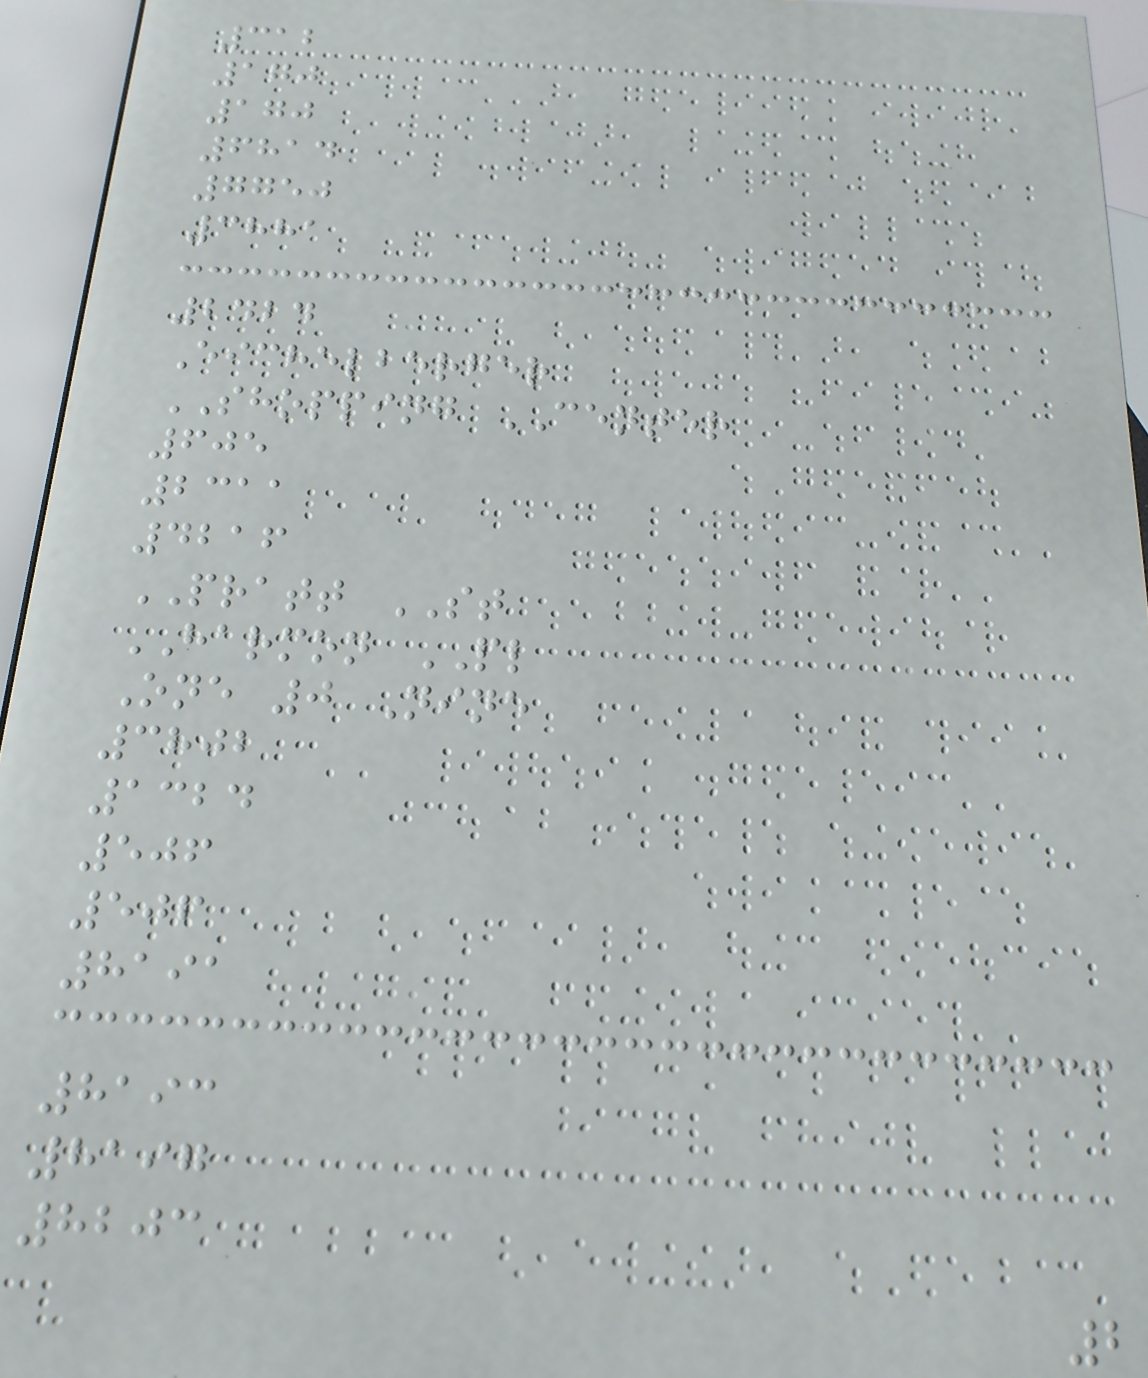312
170
170
6814
7750
3881
2424
Eichelberger
SHOPPING CENTER
605
2311
4216
PRATT ST
HARMON PL
One 0 Nine
3802
1324
506
506
8191
8193
8197
8203
2
